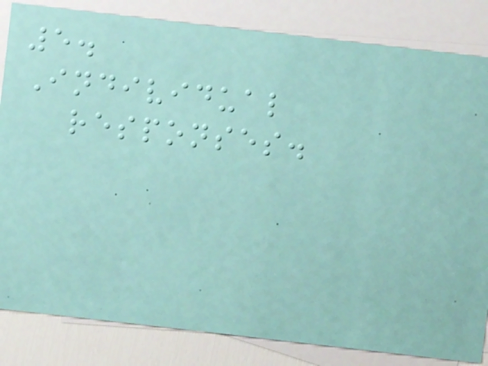5.
Individual
responses.
